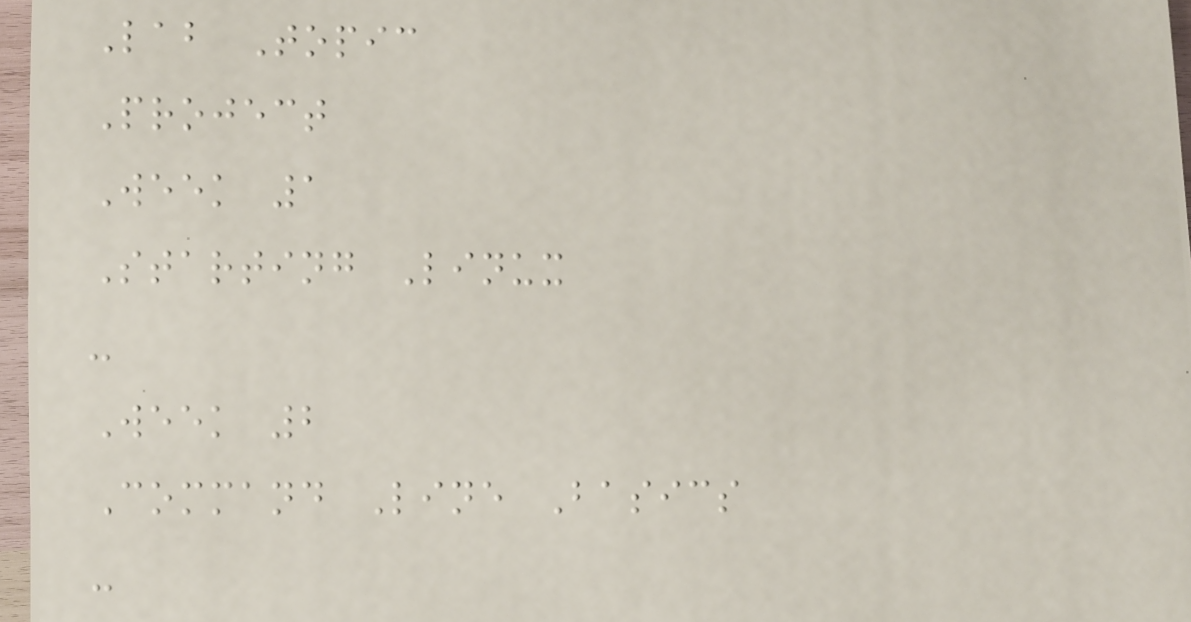Lab Topic
Project
Week 1
Starting Linux
-
Week 2
Command Line Basics
-
